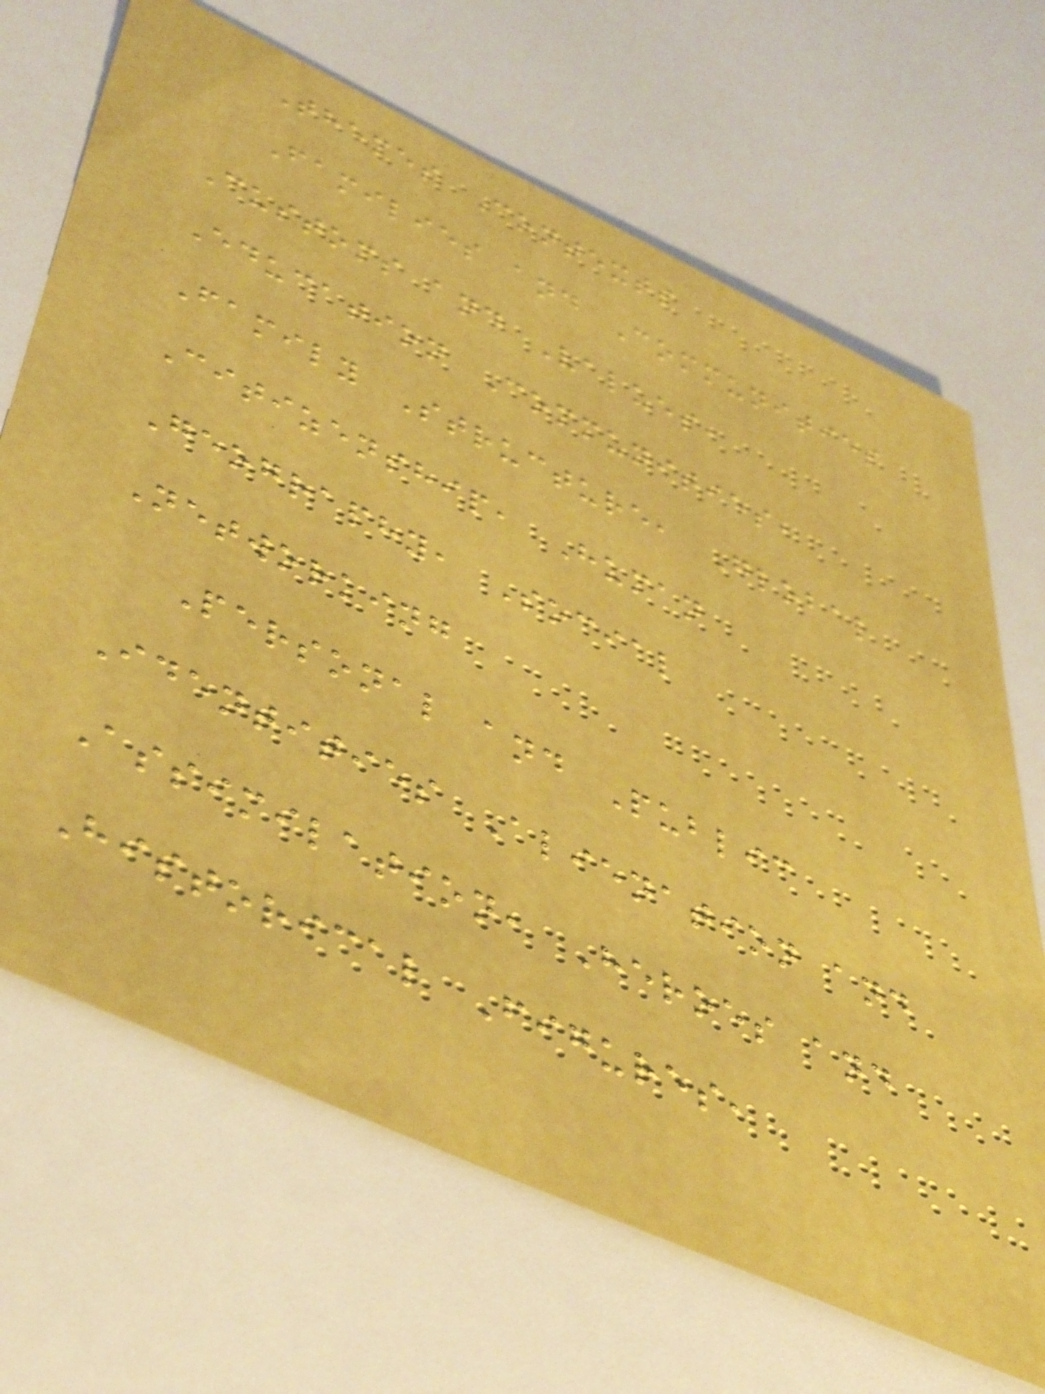Themes Contexts
Families and Communities
Customs and Values,
Education Communities,
Family Structure, Global
Citizenship, Human
Geography, Social
Networking
Personal and Public
Identities Alienation and
Assimilation, Heroes and
Historical Figures,
